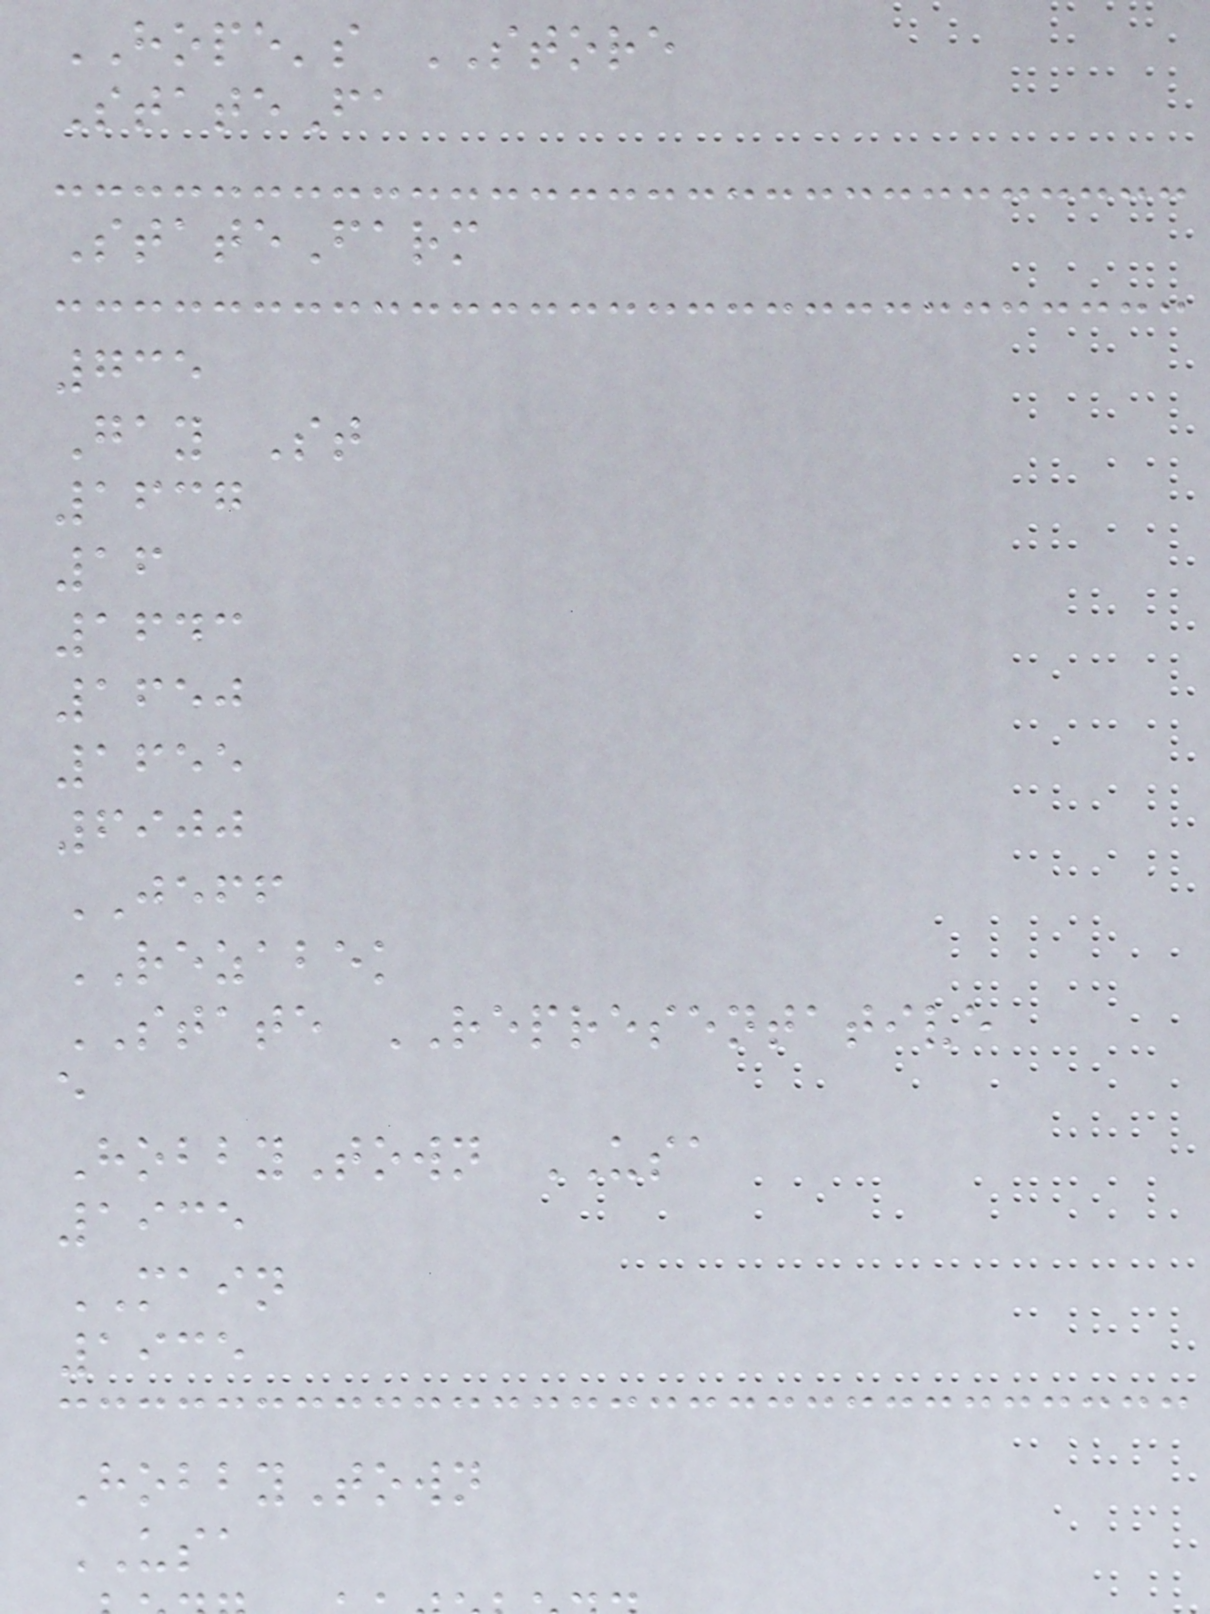HOPE's STORE
StateFa
StateFarm
735
Gay St
1637
16
1643
1650
1655
6900
JEFF
REZABEK
STATE REPRESENTATIVE
e
HobbyTown USA
1935
MAIN
1935
HobbyTown
USA
